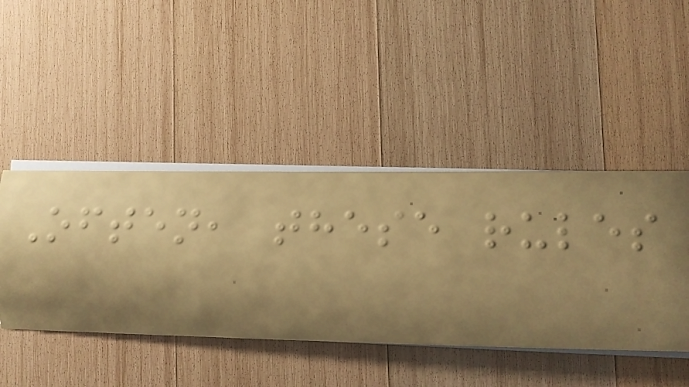Often, these rules
